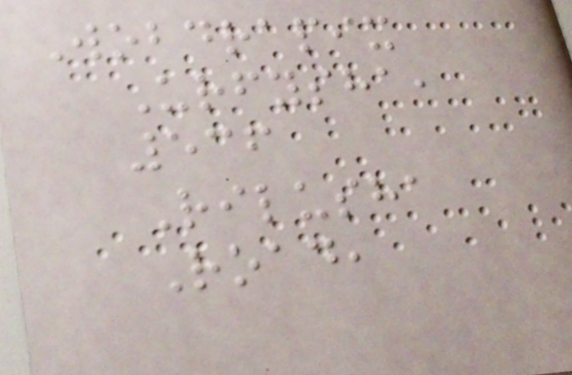Wobdrapix
Urfysha,
536
Rilusha
Road,
